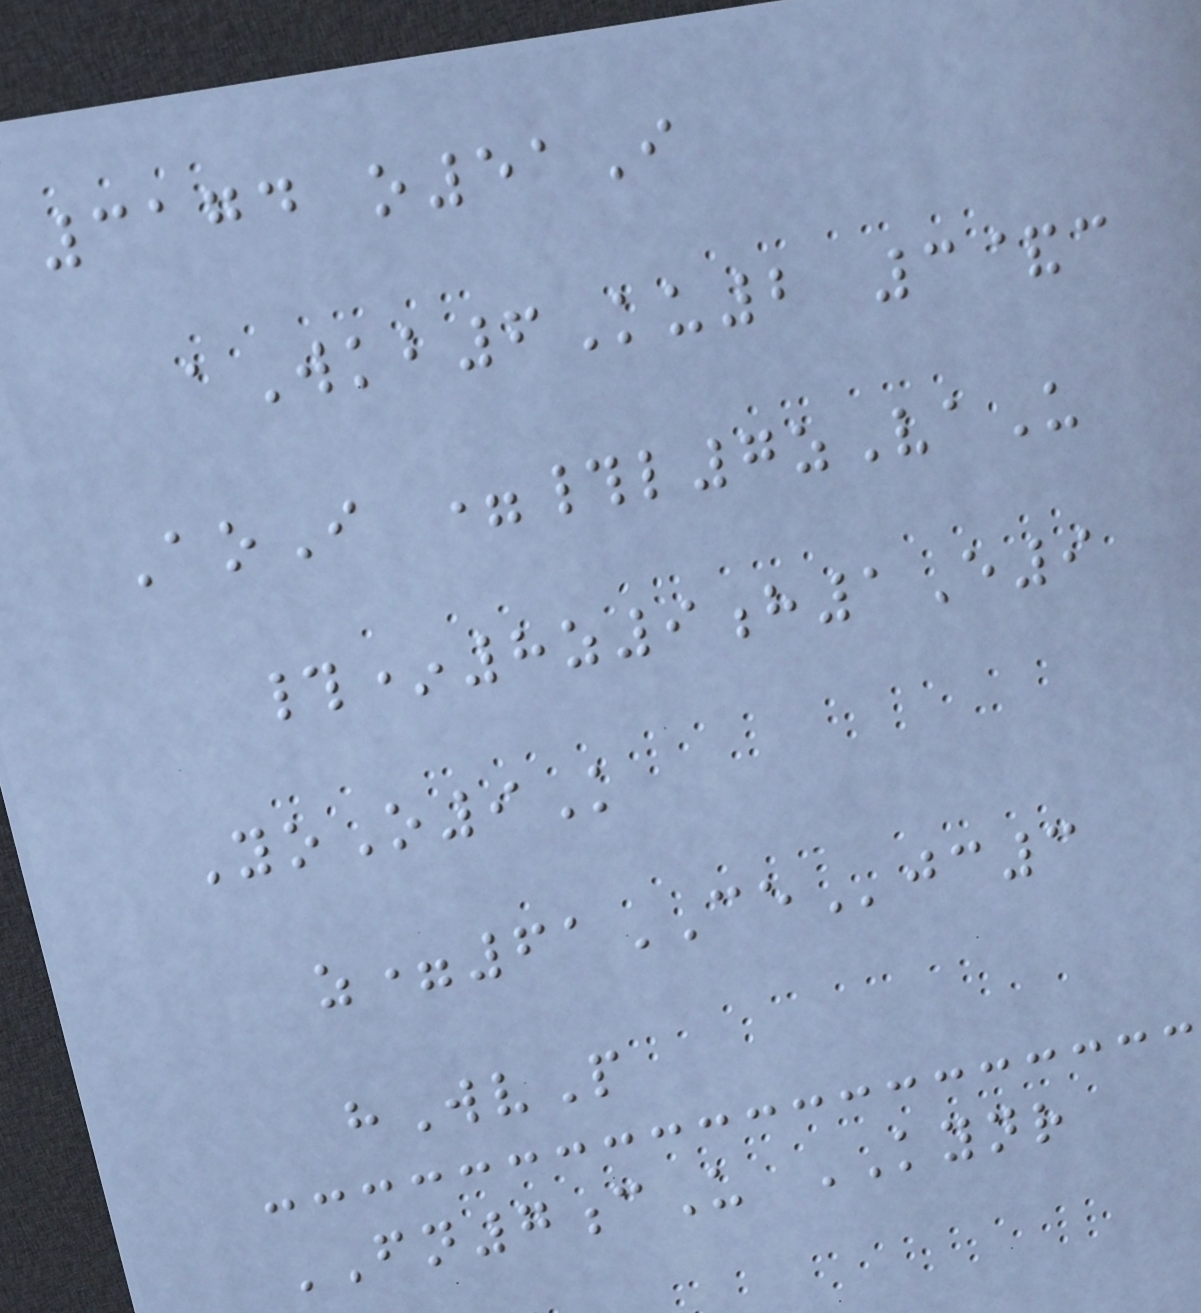3174 o51I
aWkb6Ku2 3&c
AoI =#l7zVaU
#*8z9h1E9
YoO9K
z=61CEjc3
hWvP
FN7cU KYNR
